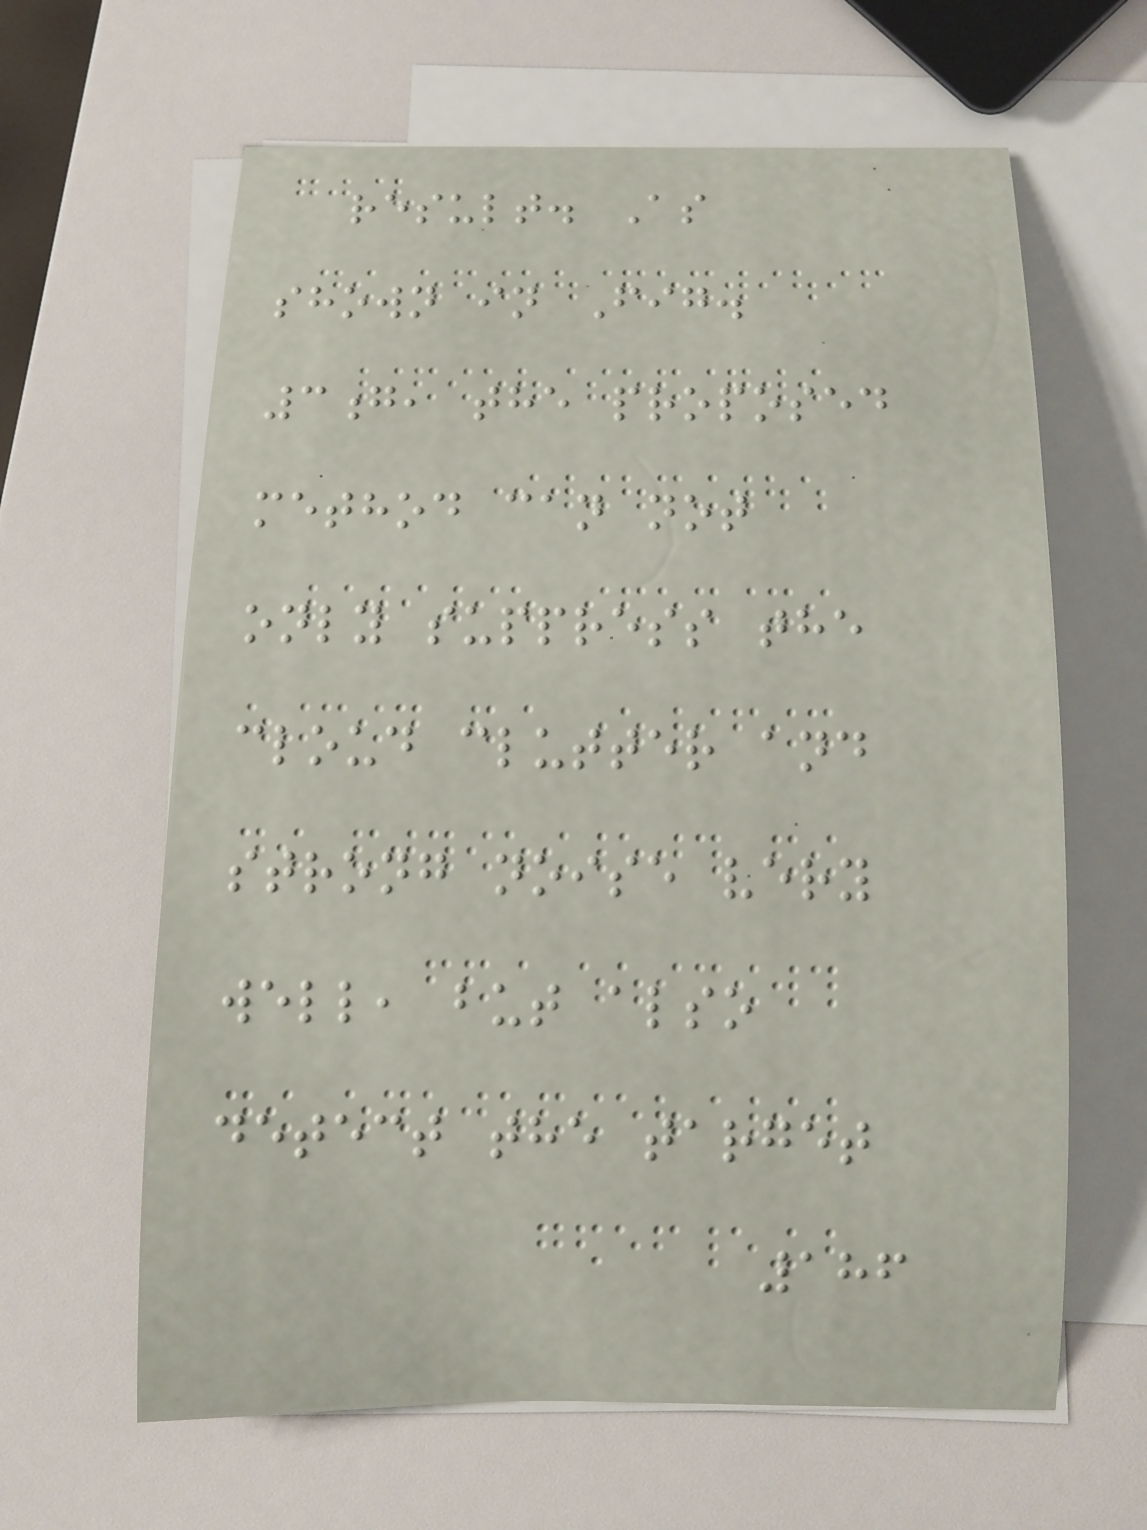result. As
shown in Fig.
3g, the proposed
method can not
only suppress the
cloud clutter and
strong noise very
well, but also
detect the target
186
